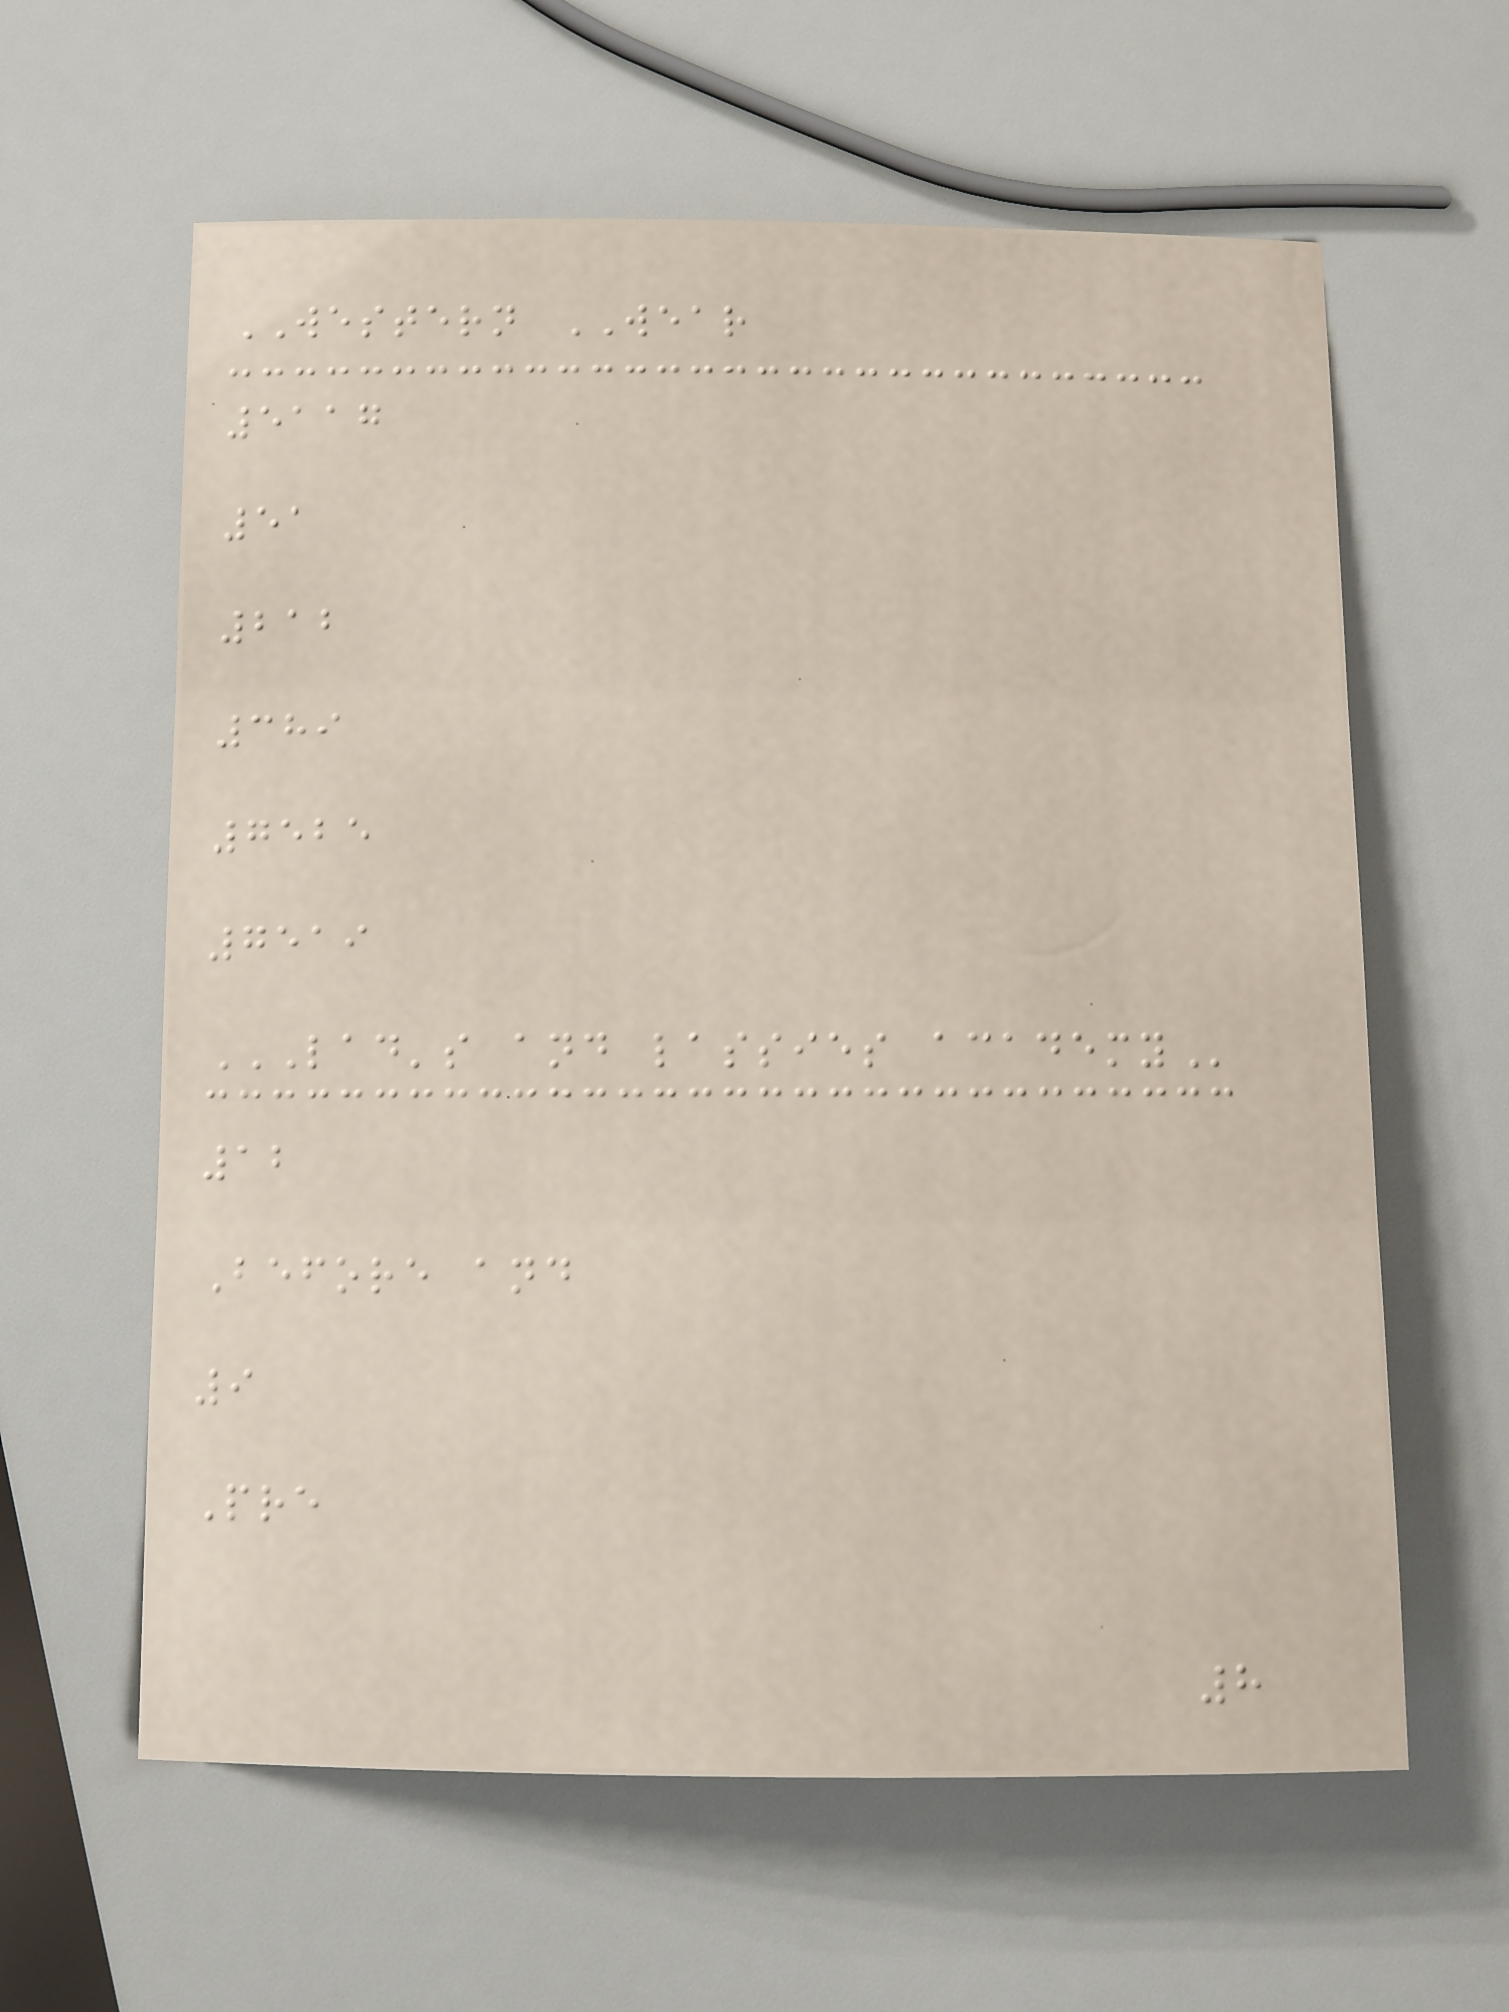WESTERN WEAR
5117
51
212
389
7525
7519
LAD'S AND LASSIES ACADEMY
12
Before and
9
Pre
8
